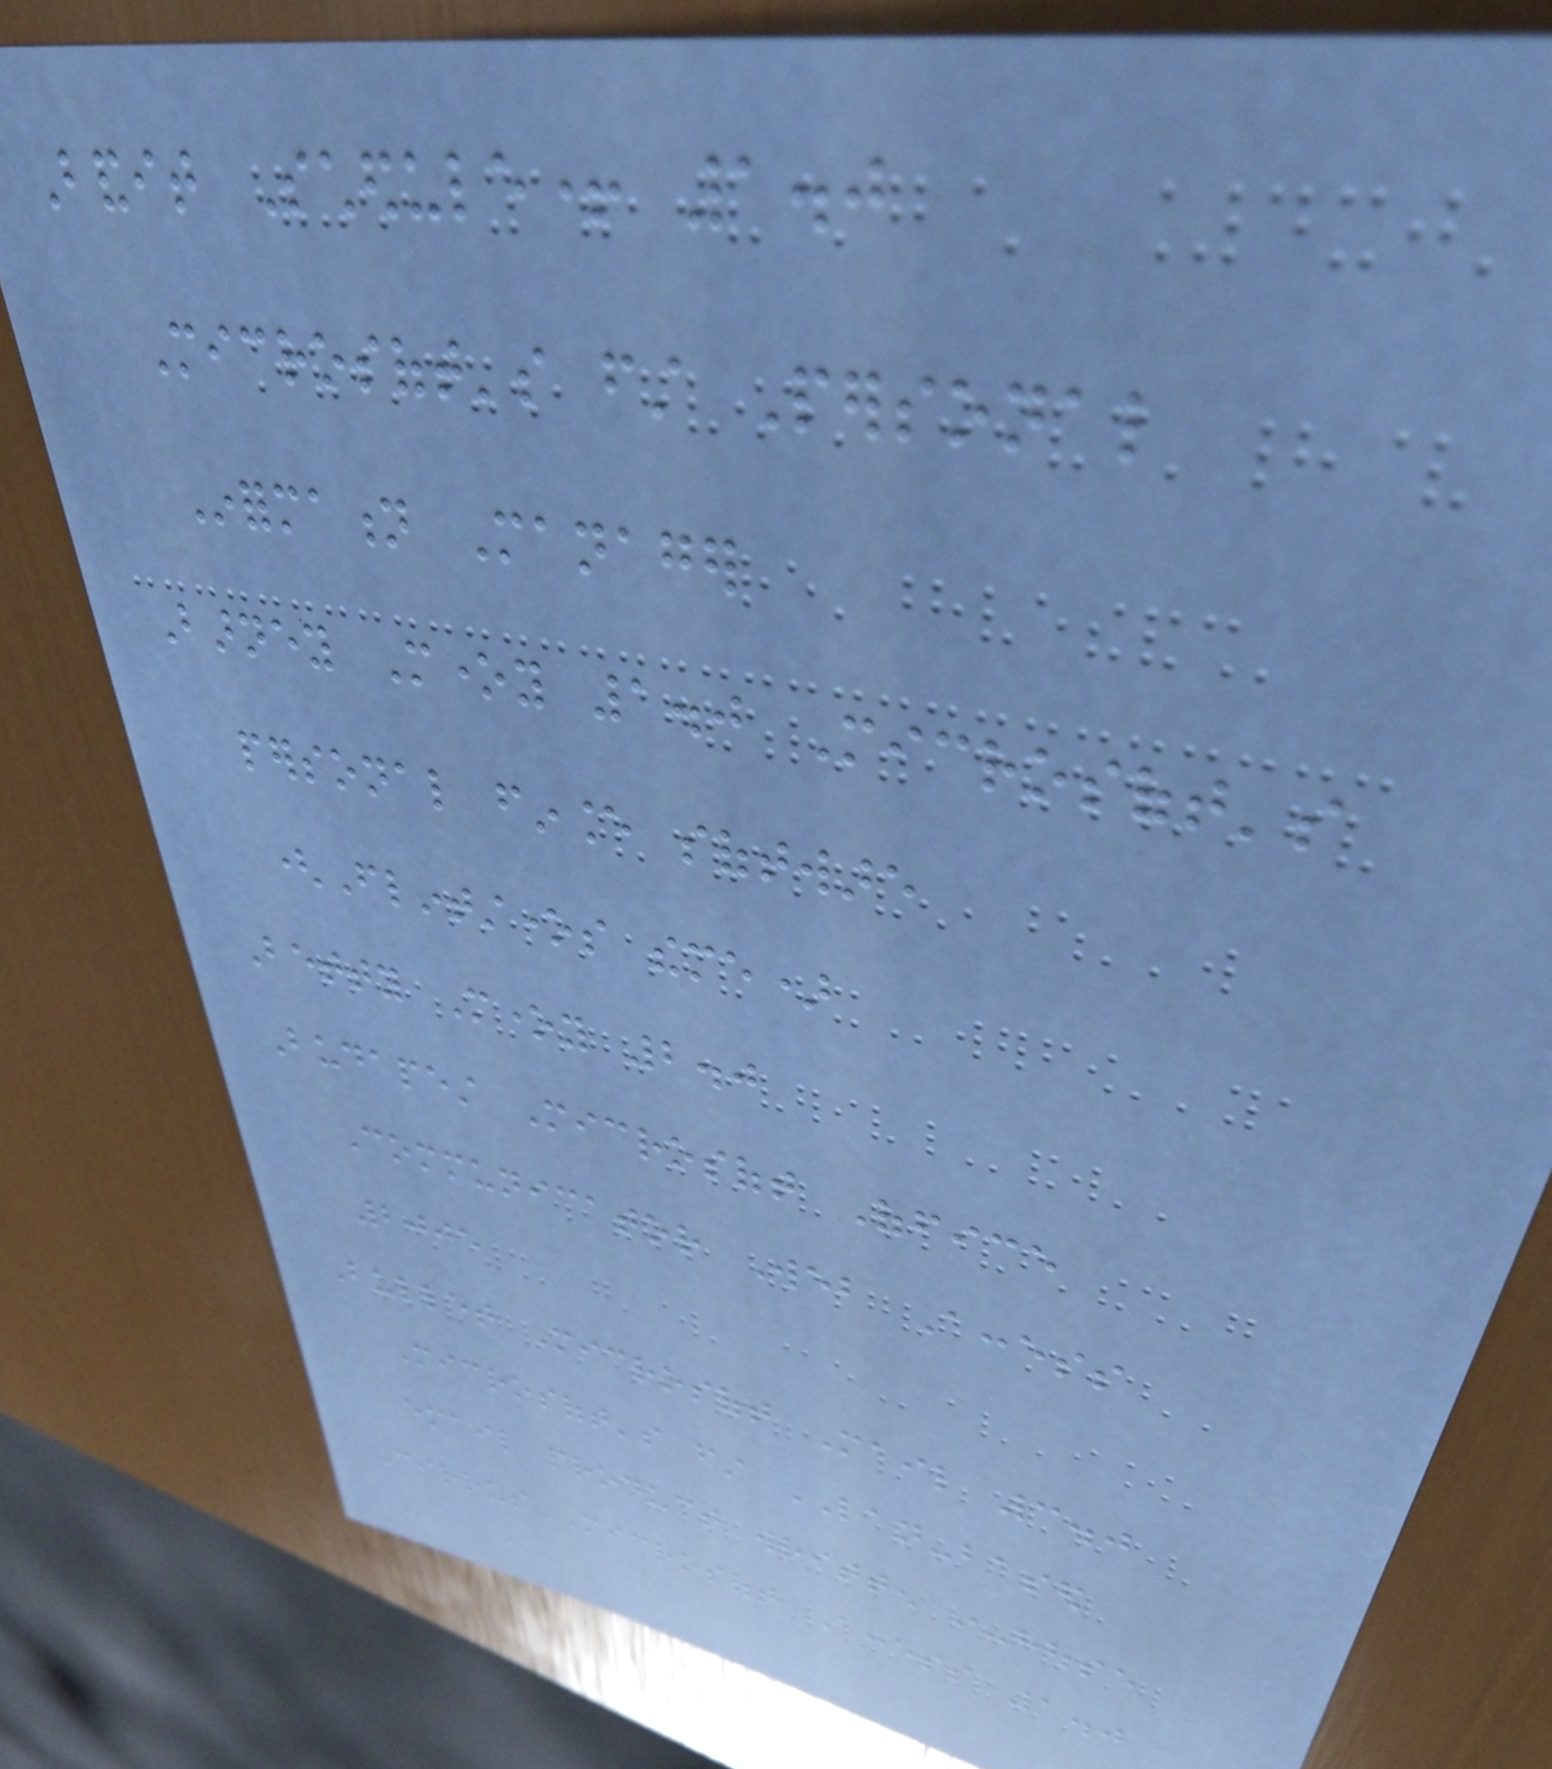Bandit Schedule+ 1.0
Microsoft's first Personal
Information Manager
Barney Money 1.0 Microsoft's
personal finance software
(Flintstones theme)
Betty Money 2.0
Budapest Microsoft Office
Communicator Web Access
2005
Bullet Microsoft Mail 3.0
Microsoft's first LAN-based
email product written in-house
Cirrus Microsoft Access 1.0
